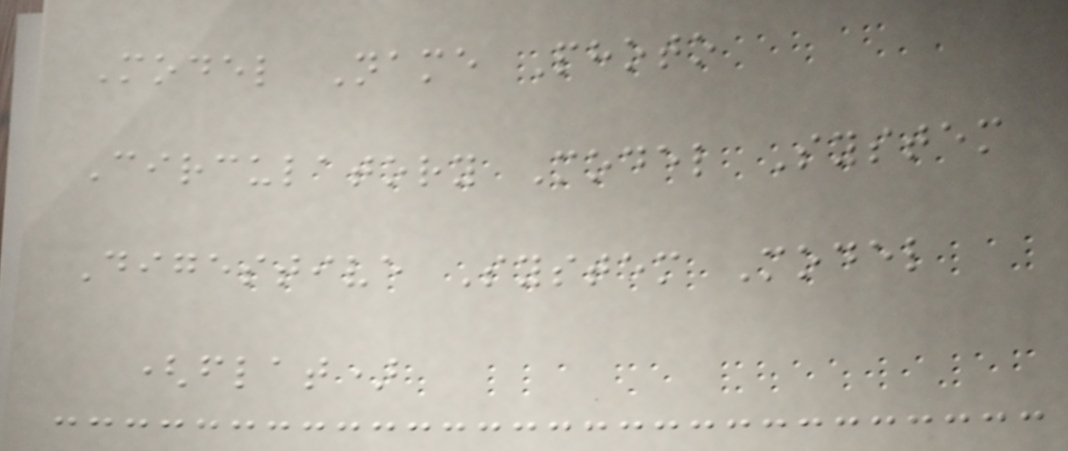Model Name Photo
Circulatory Model System
Digestive System Model
(flat)
